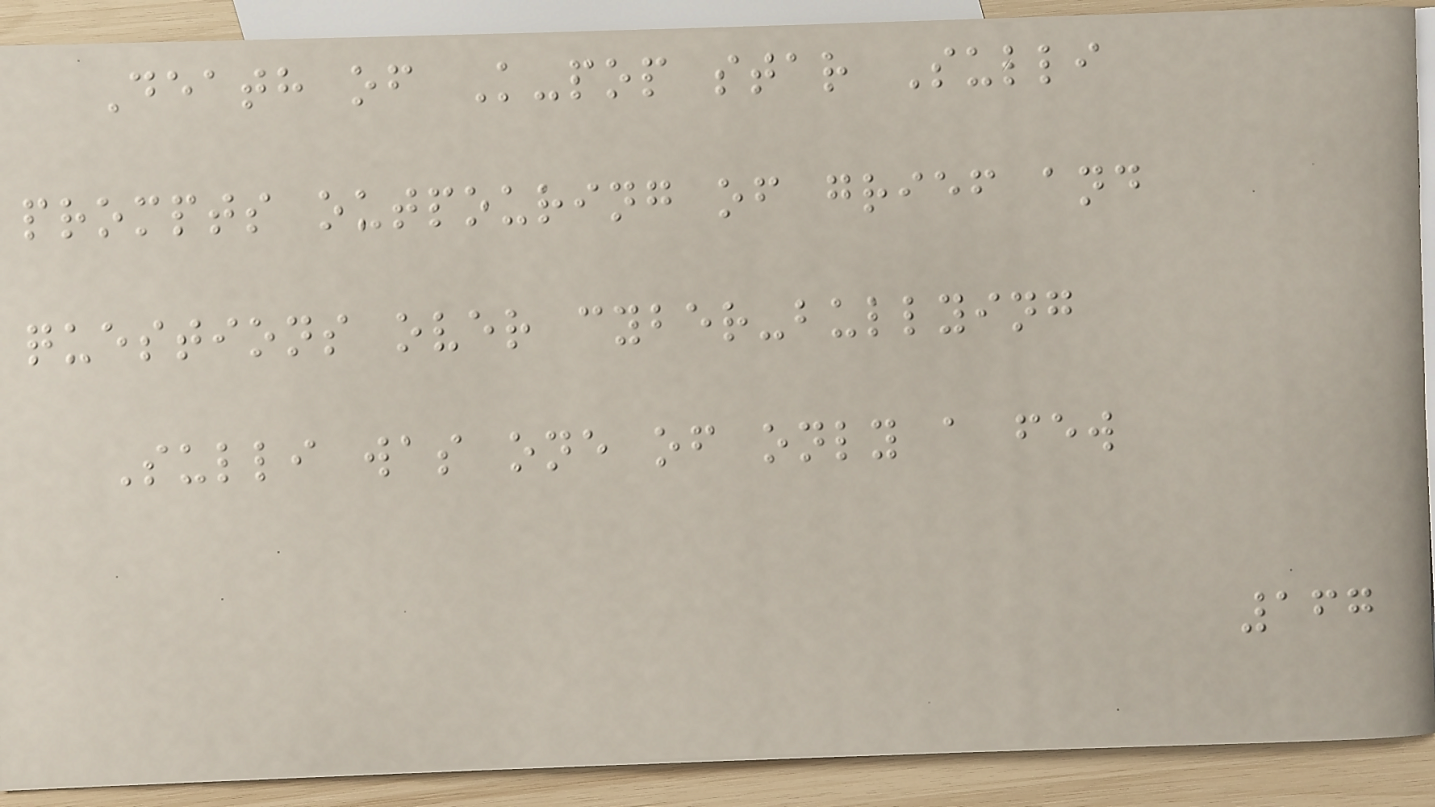Death of K-pop star Sulli
prompts outpouring of grief and
questions over cyber-bullying
Sulli was one of only a few
167
